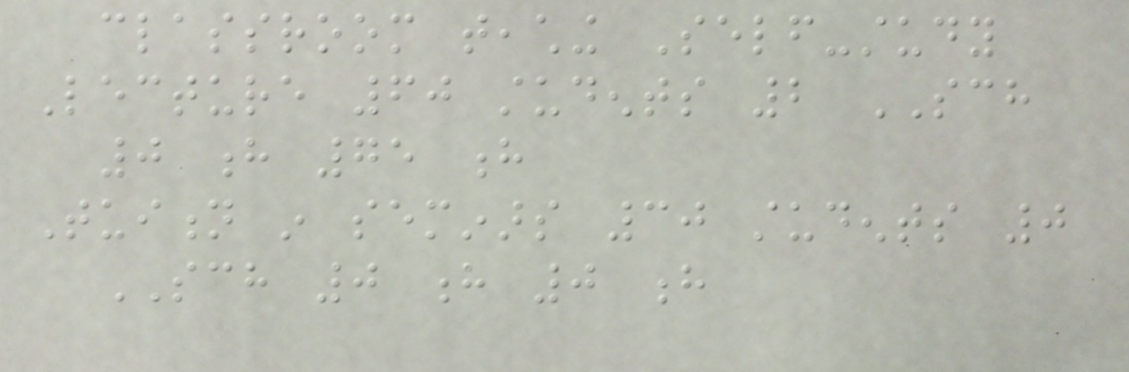classroom teaching Self-study
Lecture 60 students 2 SCH
0 h 75 h
Tuition in seminars 30 students 0
SCH 0 h 0 h
